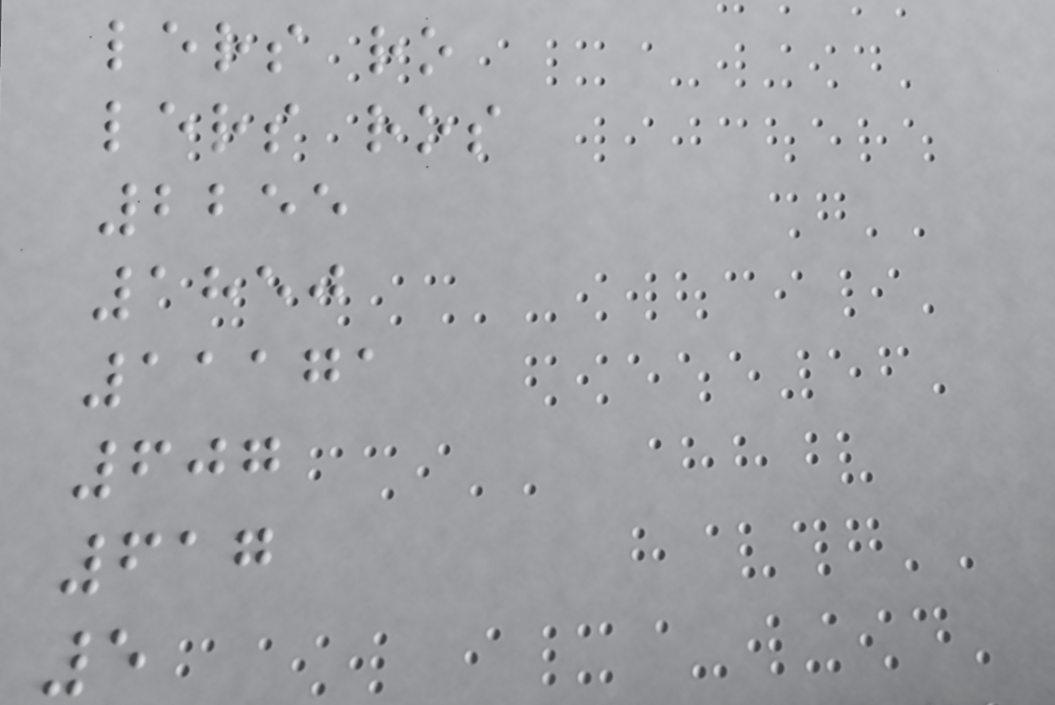lers ro
lers ros
2255
1850
11171
607
617
5
